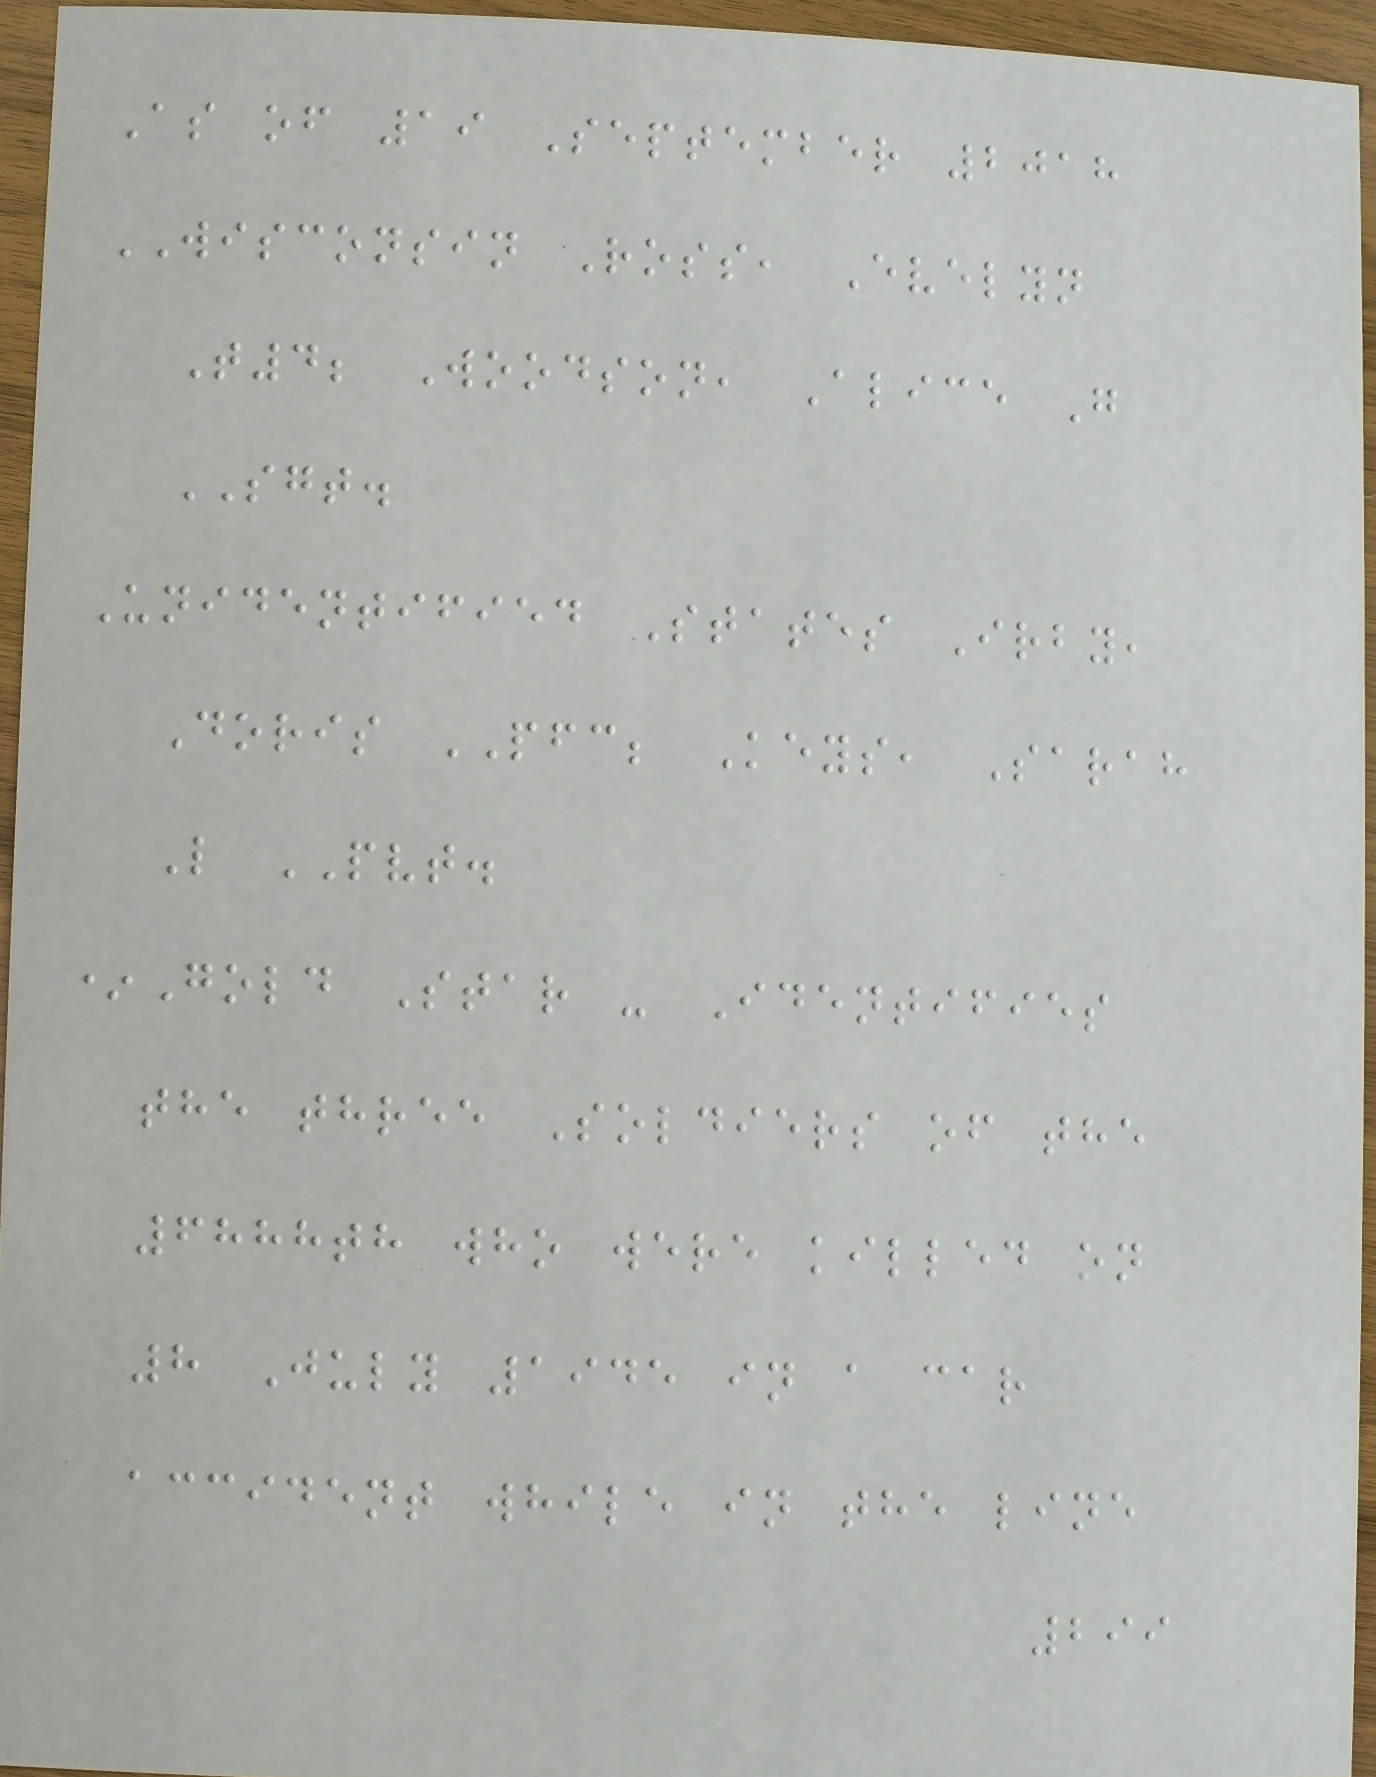As of 19 September 2018
WISCONSIN Ross, Evelyn
T4; Woodson, Alice G
SGT.
Unidentified States Irby,
Doris PFC; Keys, Sarah
L PVT.
*Gold Star - Identifies
the three Soldiers of the
6888th who were killed on
8 July 1945 in a car
accident while in the line
299
